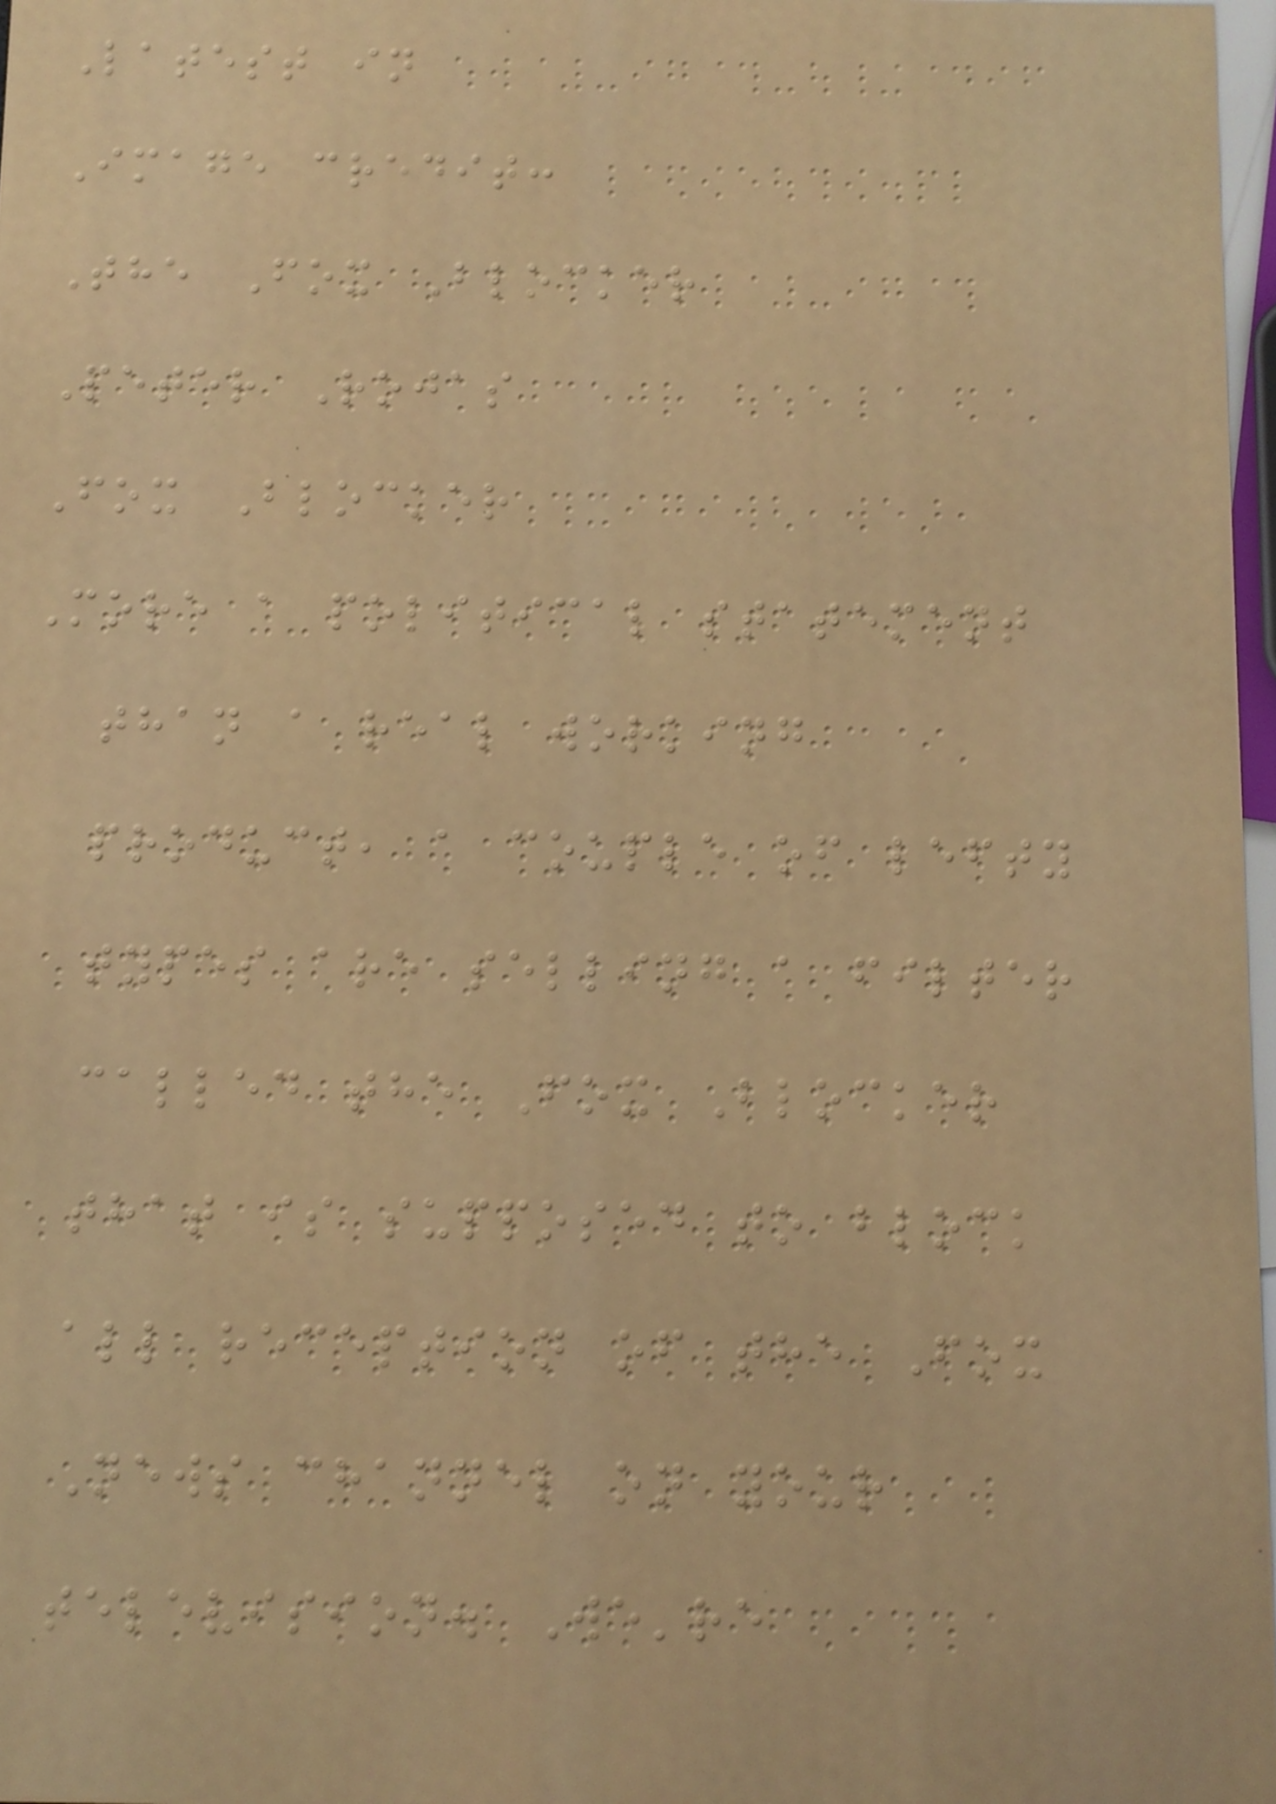Latest in
Image credit:
The Fox Blocker
Peter Rojas
Fox Blocker
More a political statement
than a real working
product, a couple of lefty
types are selling a filter
called the Fox Blocker
that is supposed to block
all reception of the Fox
News channel on your
television. We're
